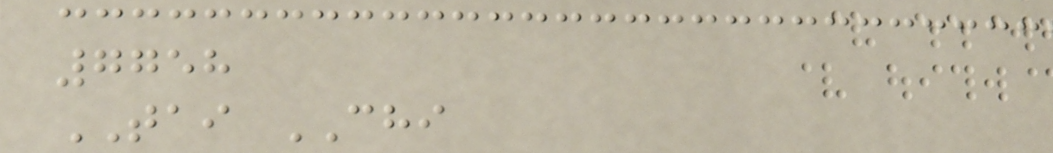7758
TAI CHI
